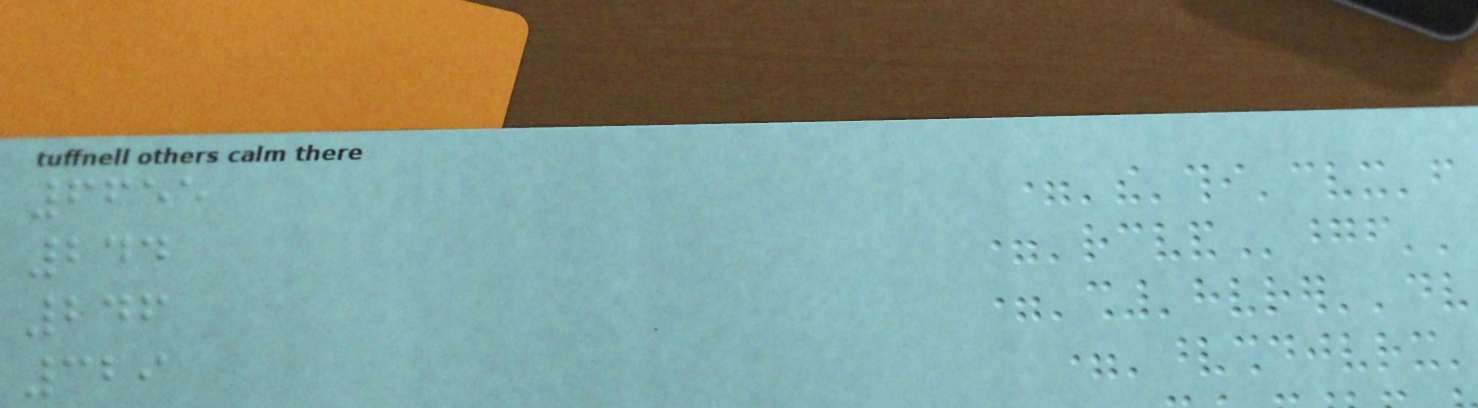6655
244
246
329
